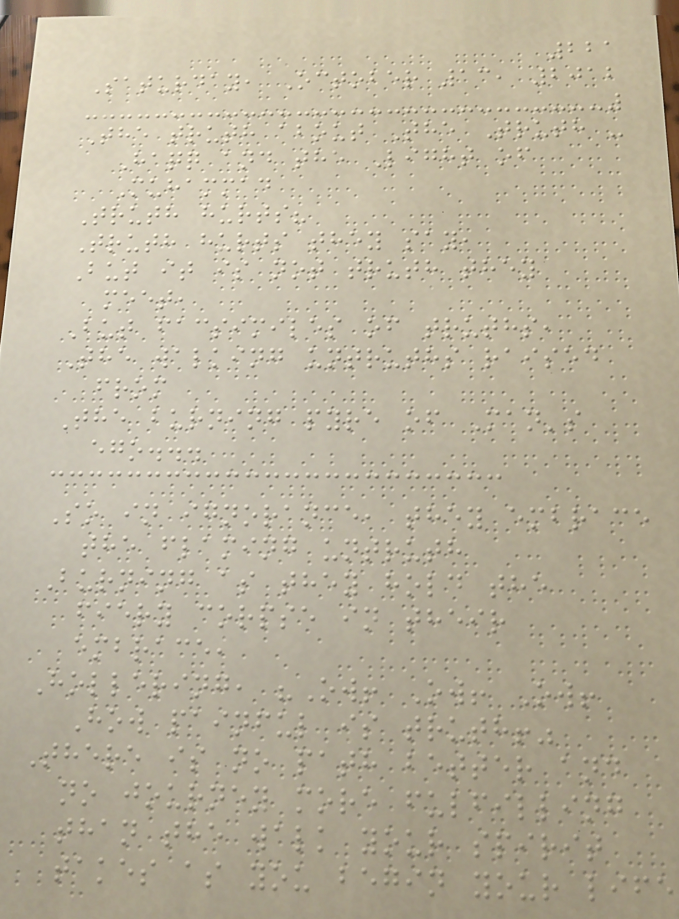221
Saturday, October 13, 2012
The truth about The Truth -
Haqq and the Light of
Muhammad
Truth hurts?
Truth hurts they say,
But it is not truth they
meet,
But facsimiles of truths,
The walking untruths raised
from
The burning pyre of Man's
ego...
So in ignorance, they embrace
the flaming untruth
Burning as they hold the
fiery corpse in their
embrace,
Hollering, "Ow! Ow! Ow!
How painful is truth!"
There is no path better and
no journey more fulfilling
than the walk your spirit
takes as you begin your life
